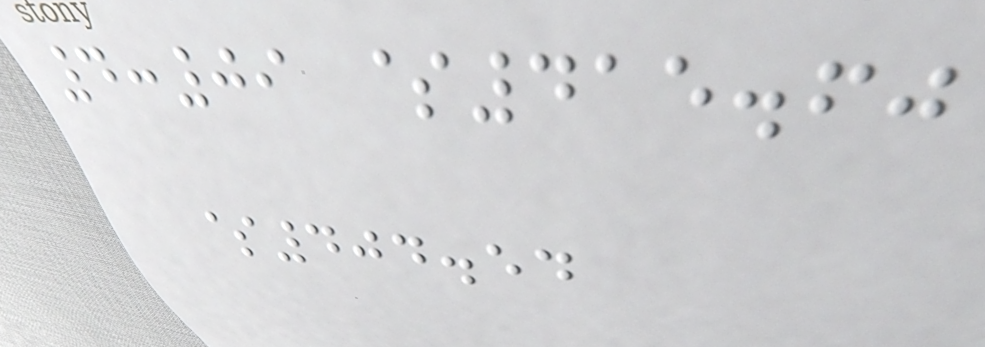4:09 $415.60
$404.54
